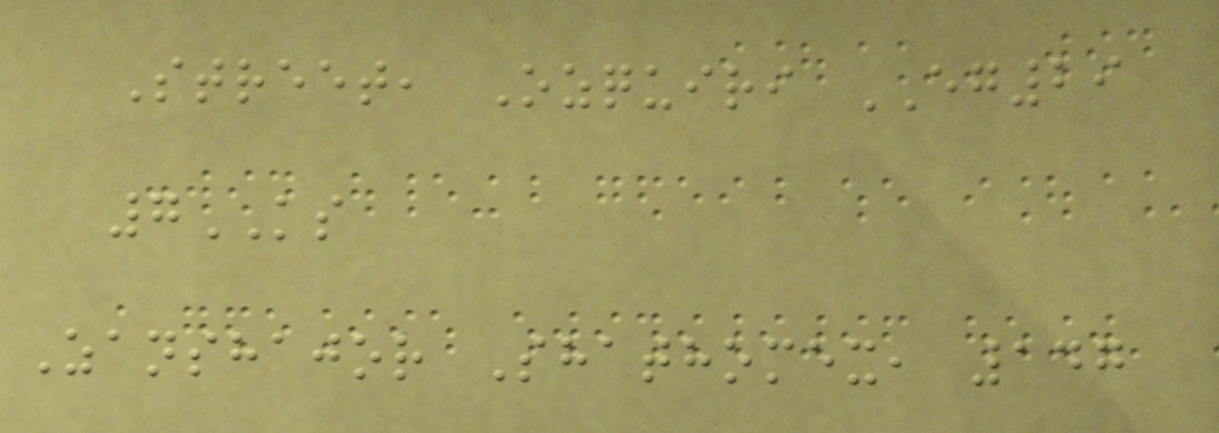Street, Ozquiri EG29
7KS
Zanshajor Shathomex, 147
